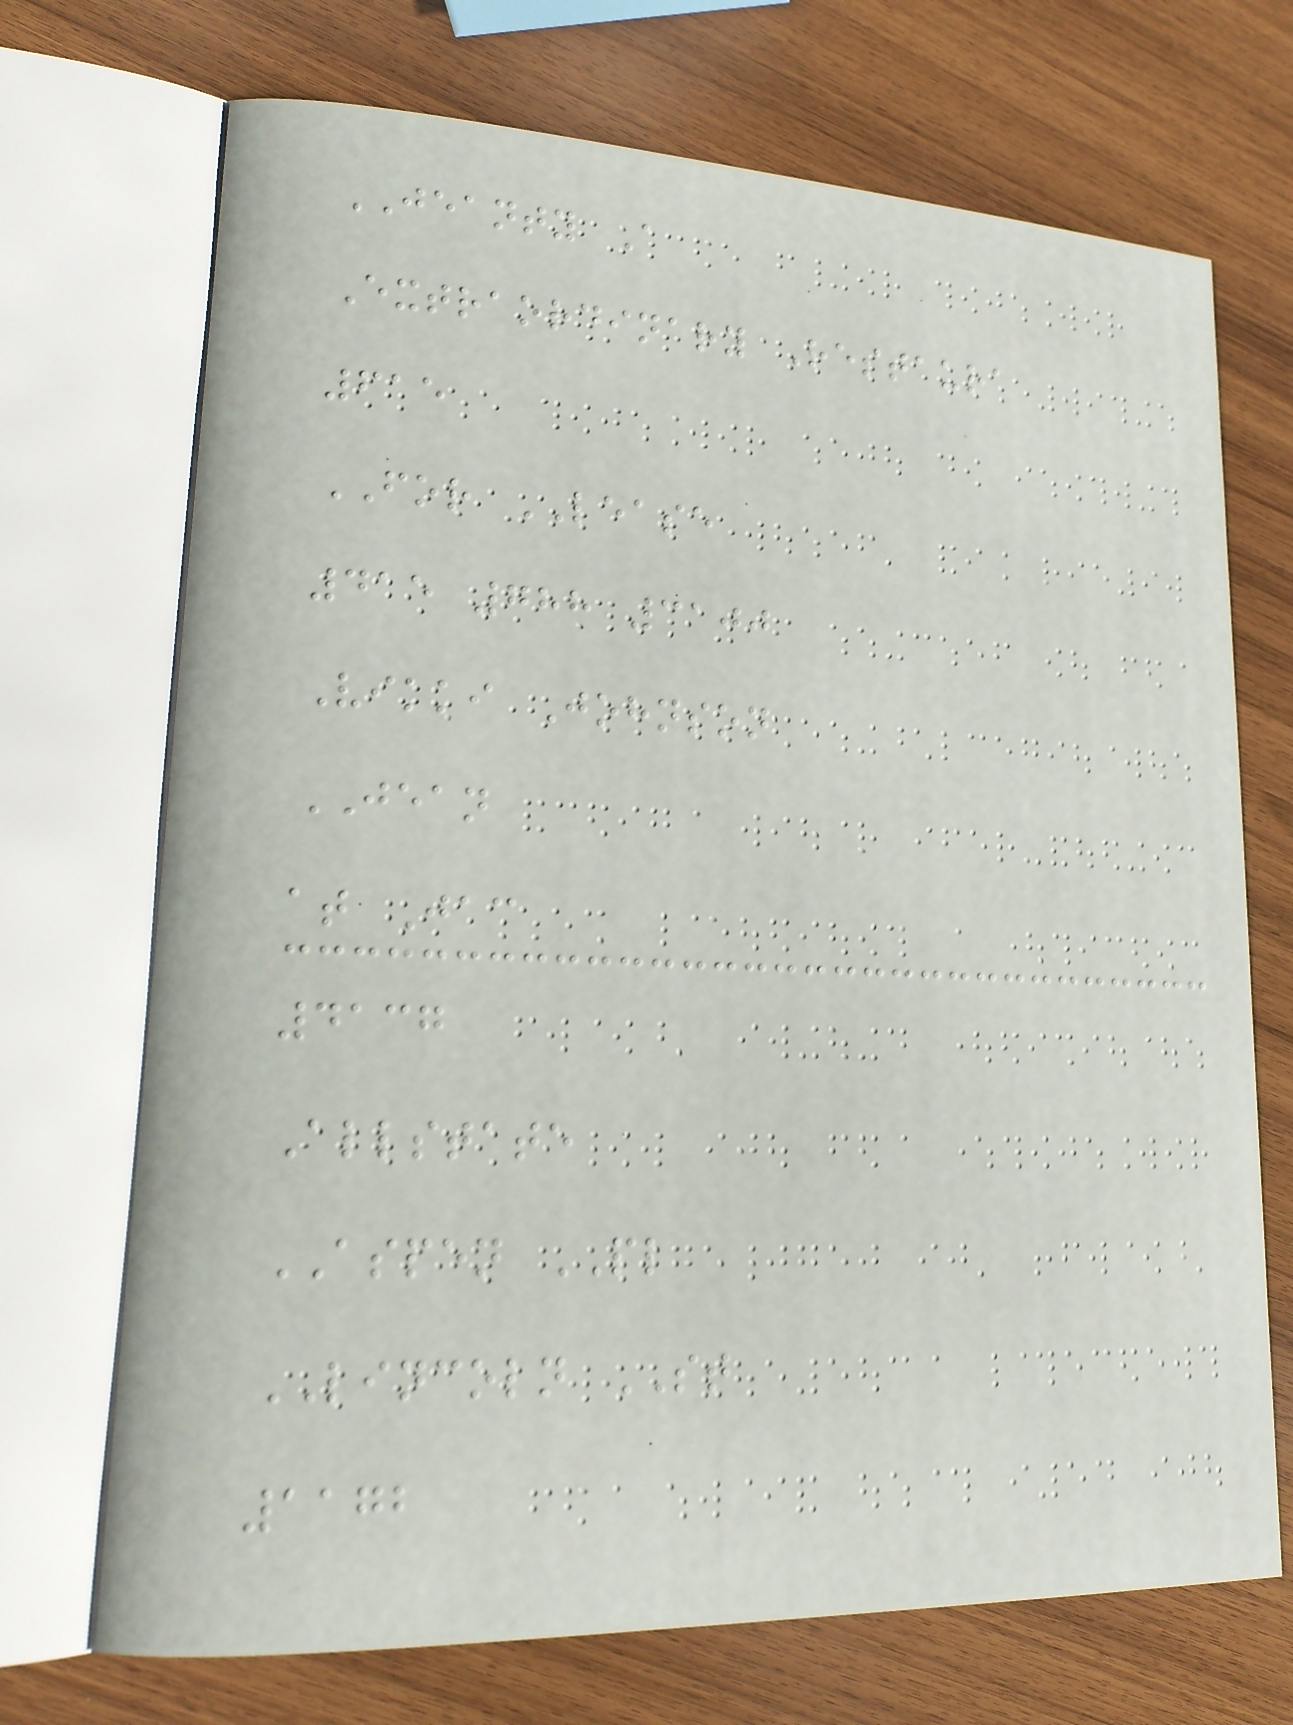JEANTY A
Extraordinary Restaura
615
FOR LEASE
415 788 3100
Vikki Johnson
JEAN
at Jac
4137
Allstate
ASPEN PL
LINCOLN ST
1172
